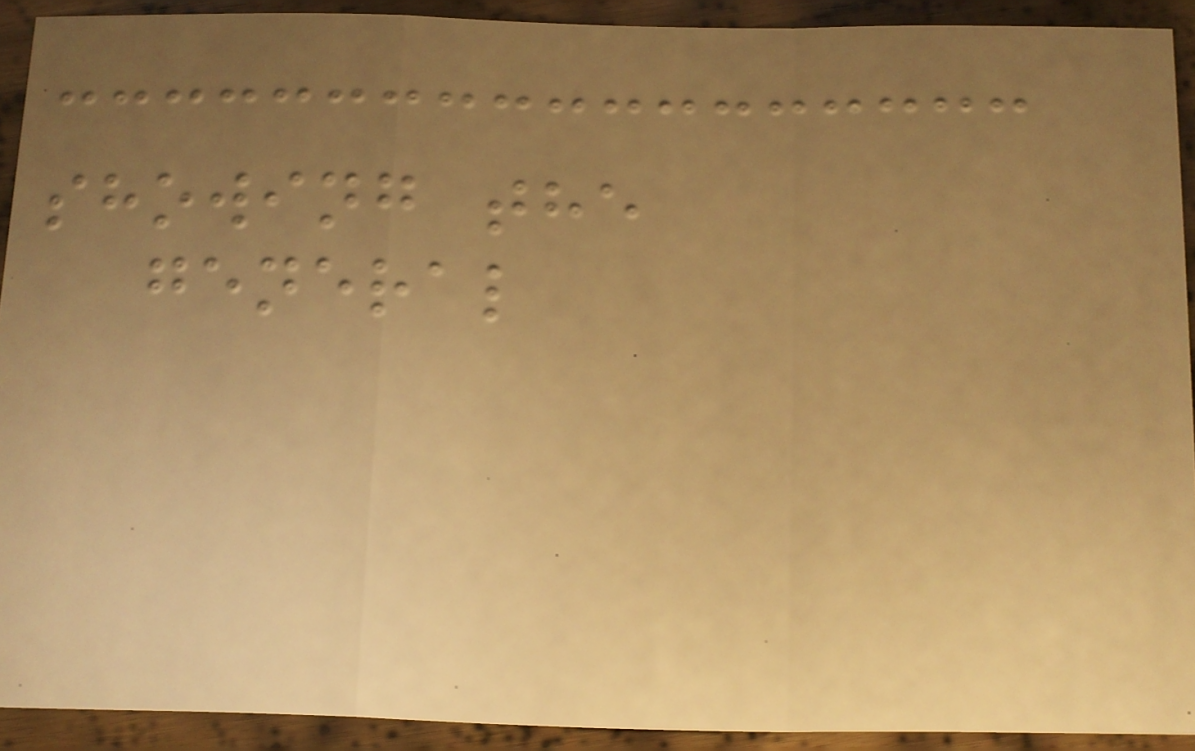showing the
general
